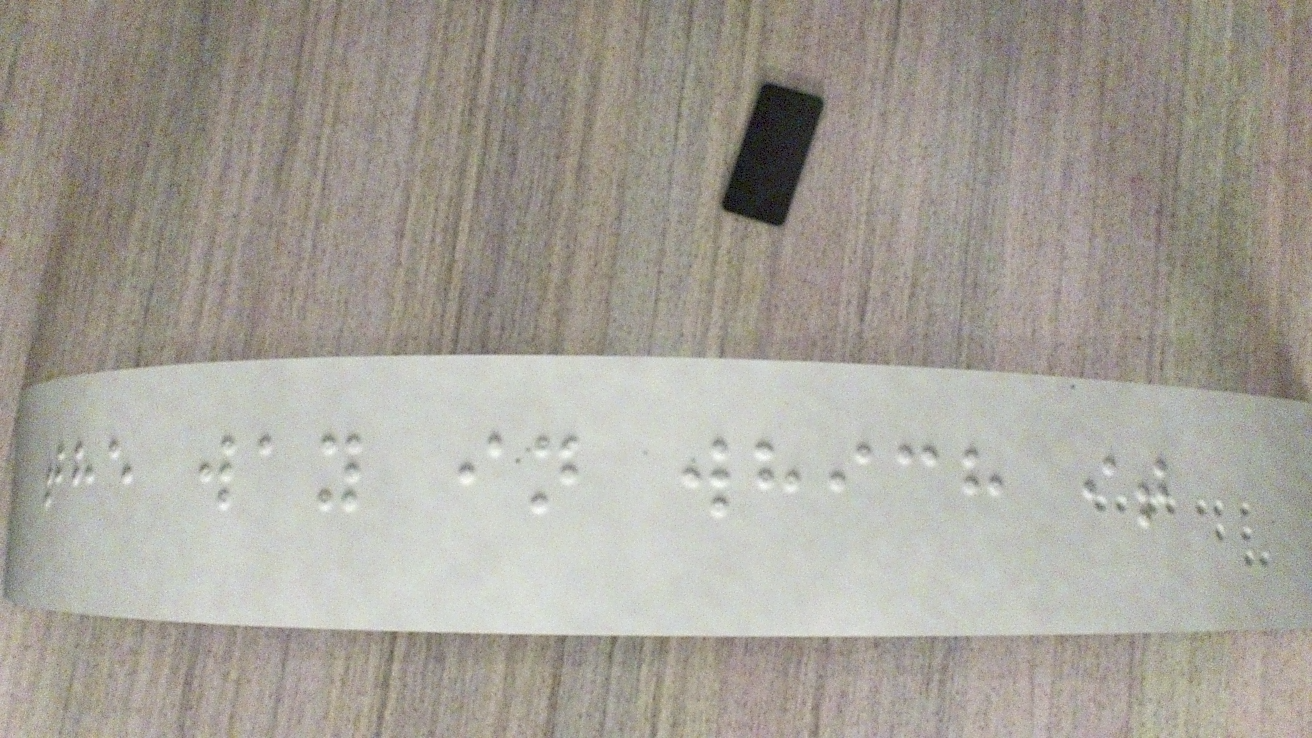the way in which it
